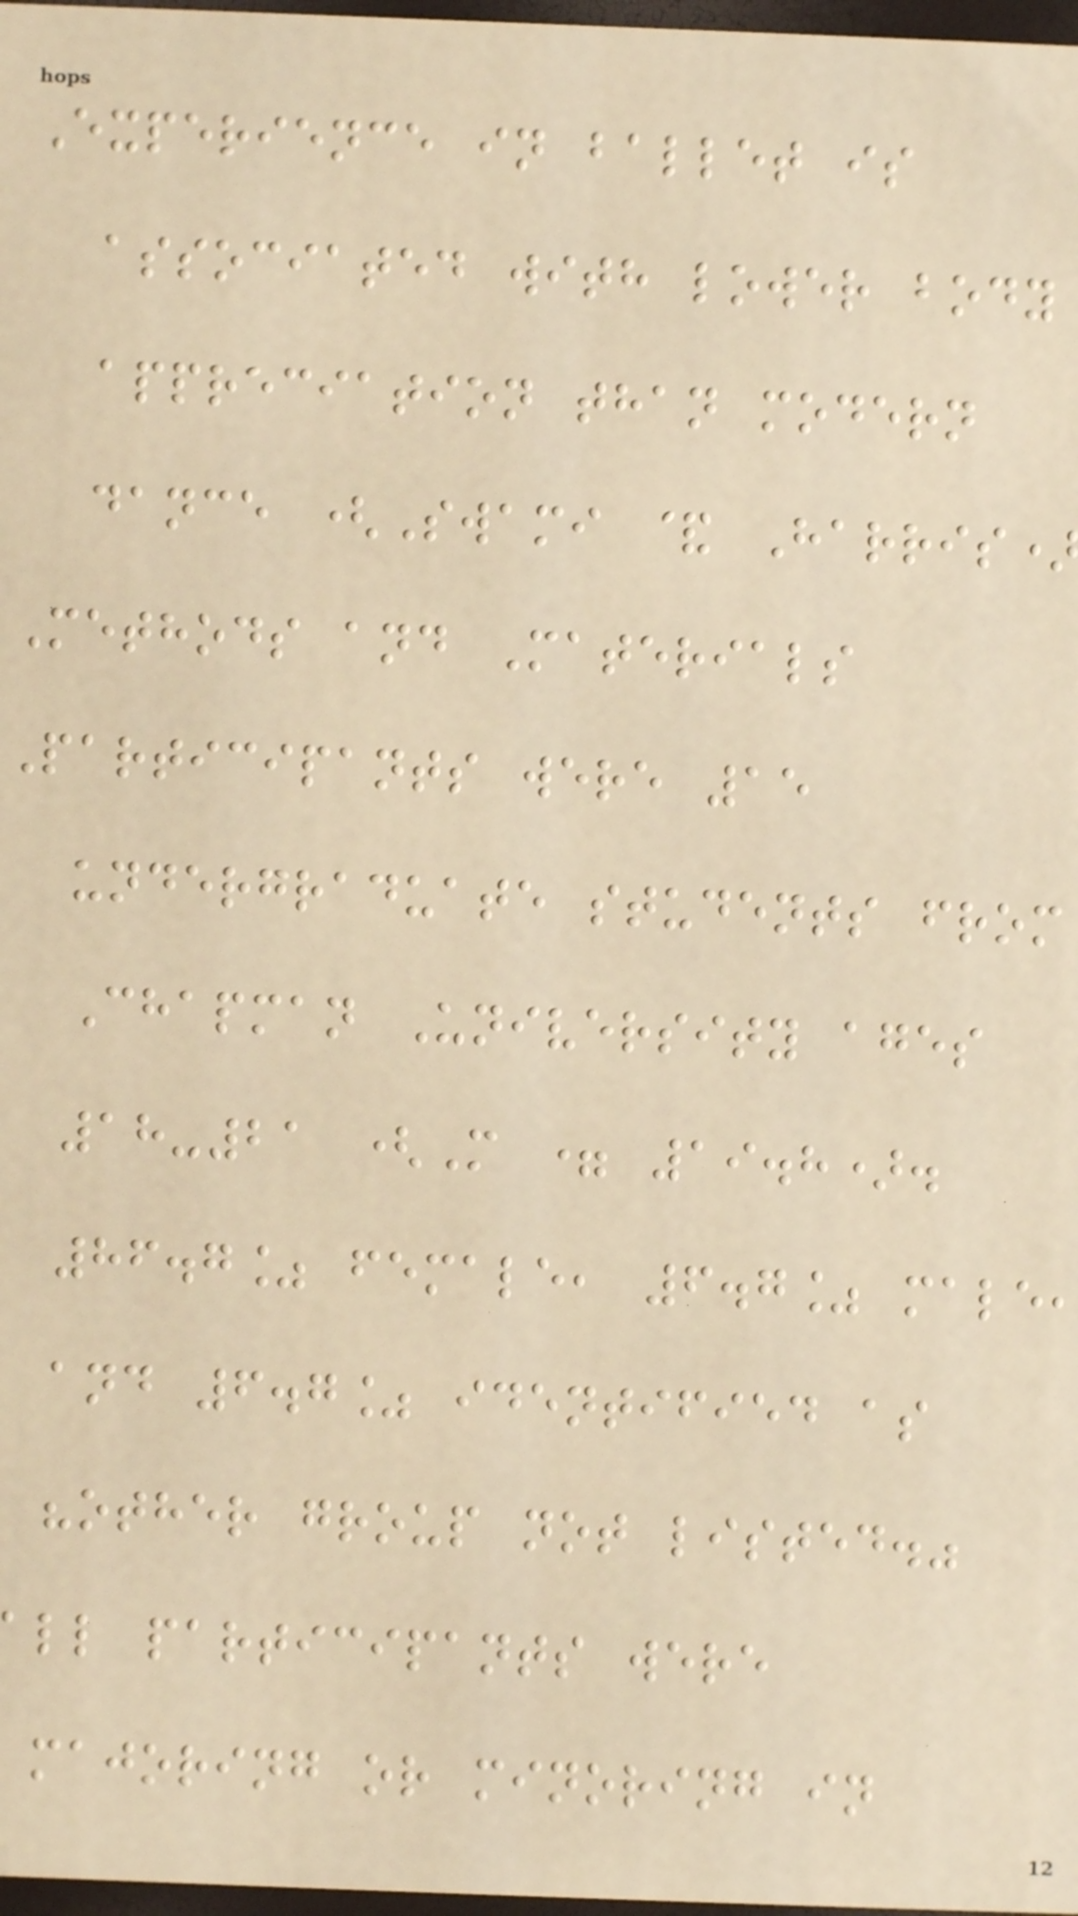Experience in ballet is
associated with lower body
appreciation than modern
dance (Swami & Harris
Methods and Materials
Participants were 15
undergraduate students from
Chapman University ages
18-21 (M = 19.8).
86.7% female, 6.7% male
and 6.7% identified as
"other group not listed."
ll participants were
majoring or minoring in
